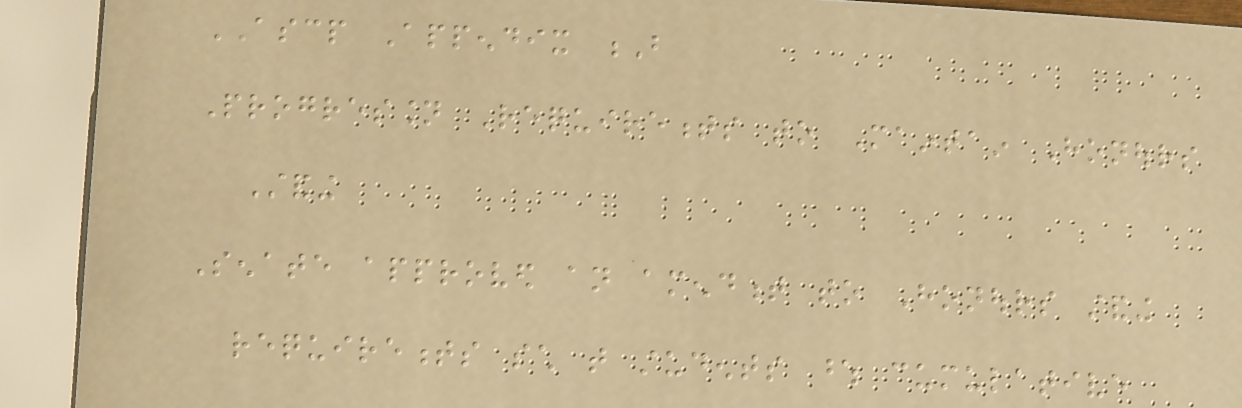ASCP Appendix B
Progression Requirements to Maintain Honours
Standing
Senate approved an amendment to Honours standing
requirements such that students whose cumulative
